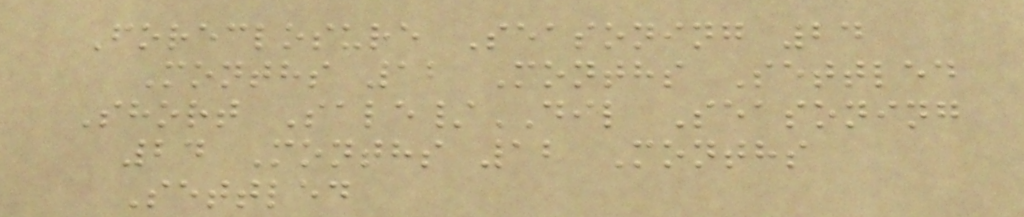Foreclosure Seasoning 24
Months 12 Months Settled
Short Sale/DIL Seasoning
24 Months 12 Months
Settled
